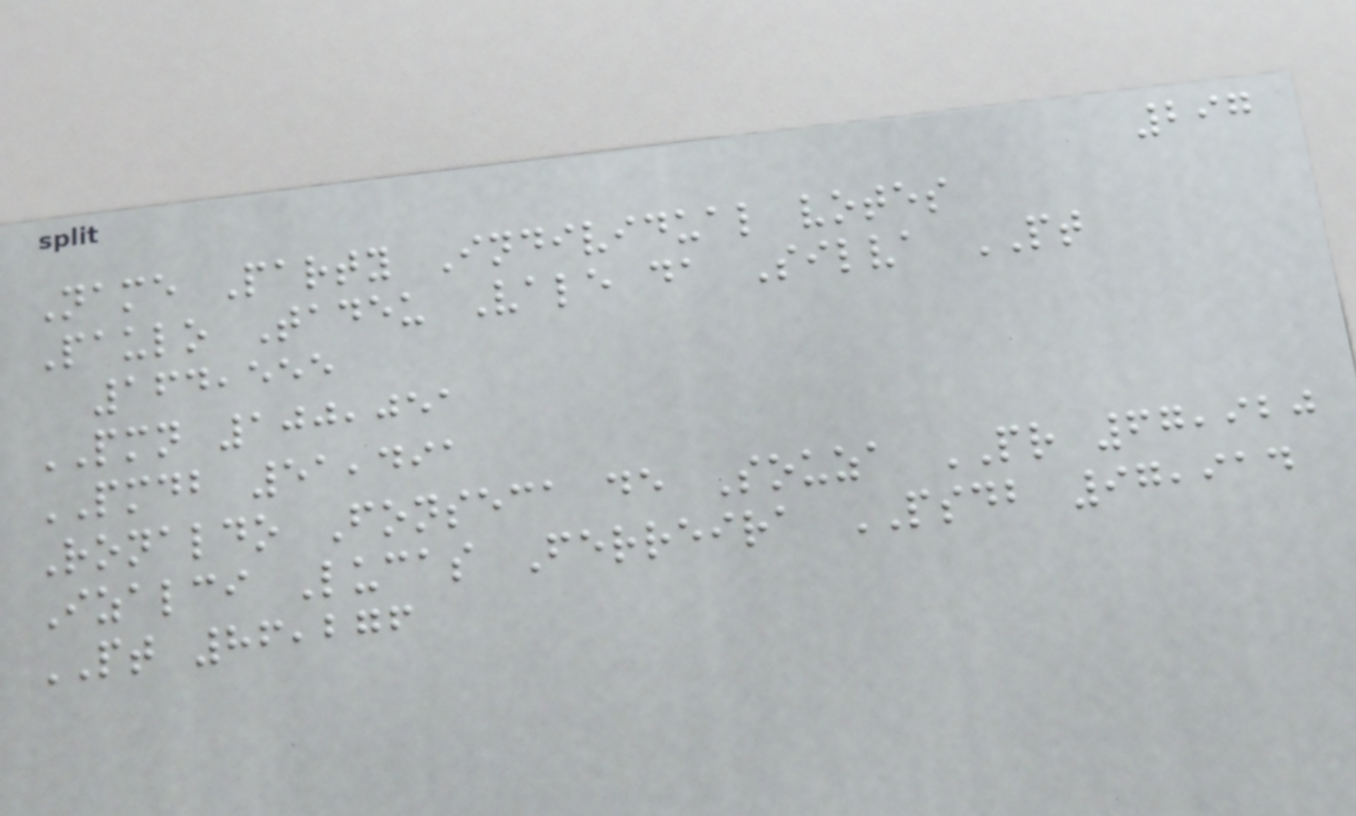297
Name Party Individual votes
Paulo Tadeu Vale da Silva PT
164,555
PMN 100,051
PMDB 51,491
Ronaldo Fonseca de Souza PR 67,920
Izalci Lucas Ferreira PSDB 97,914
PT 86,276
